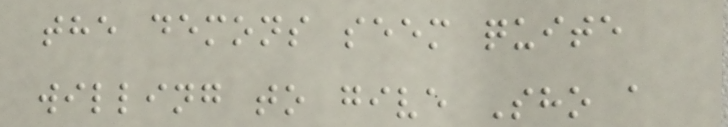the demons seem quite
willing to give Sho a
